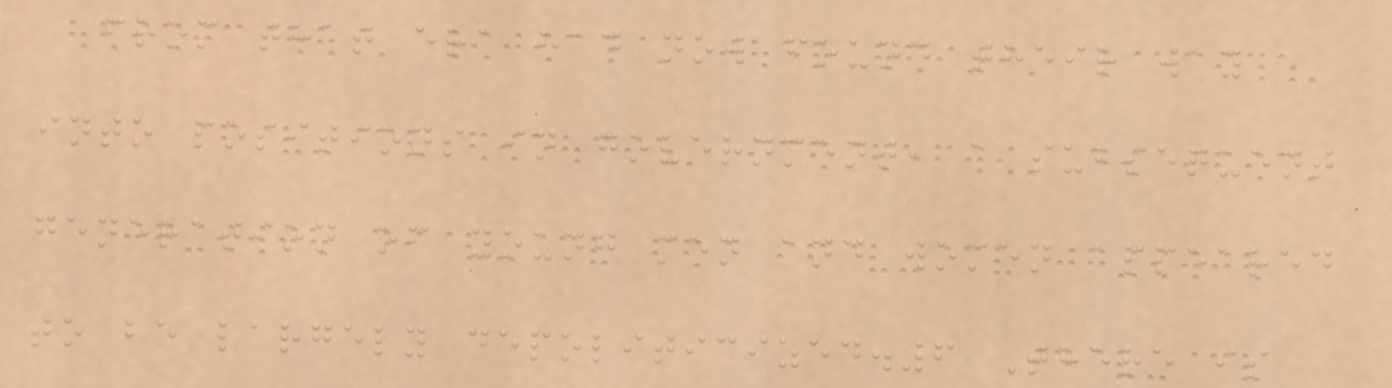from that era had now found their way
into positions in government, a subsequent
generation of young men and women appeared
to be largely depoliticized.6 There is
